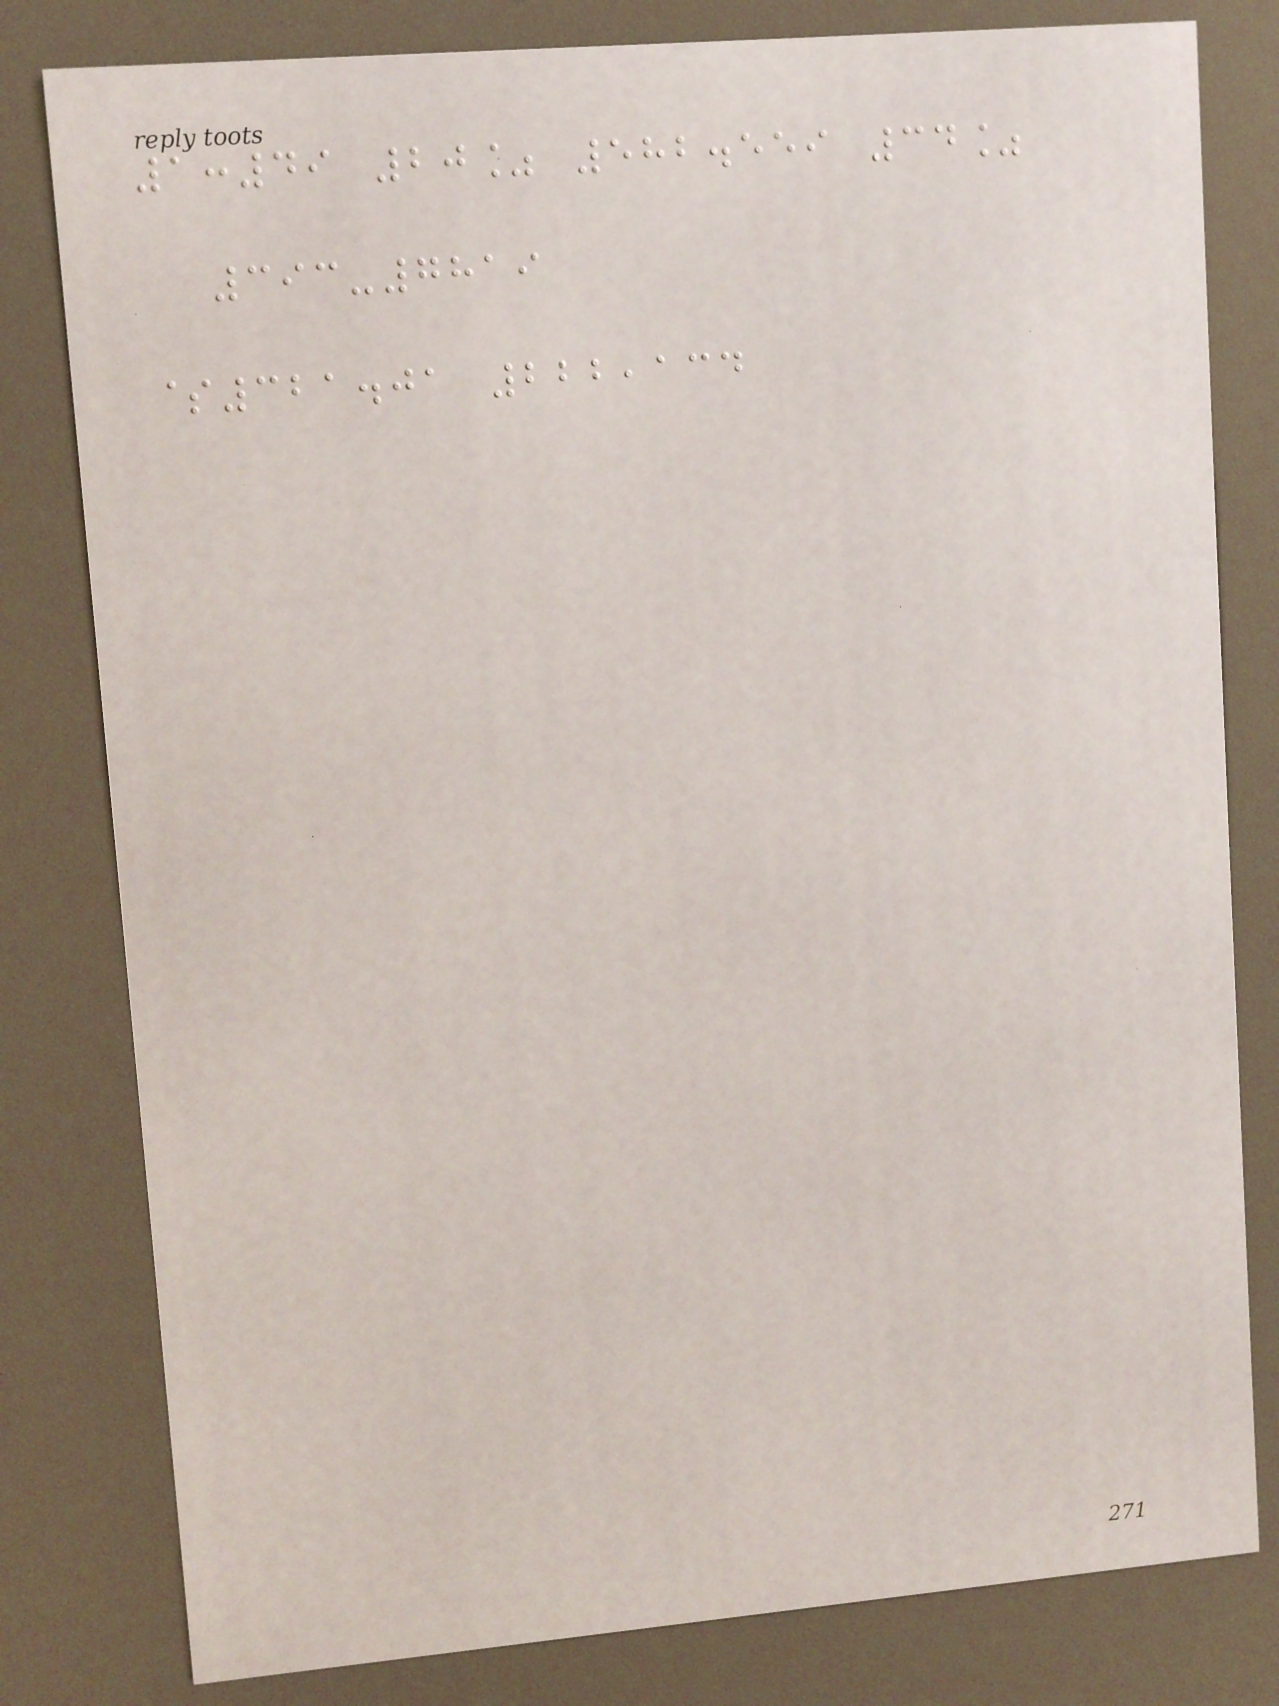1:49 20% 582.559 34%
393-7819
$321.01 222,134
